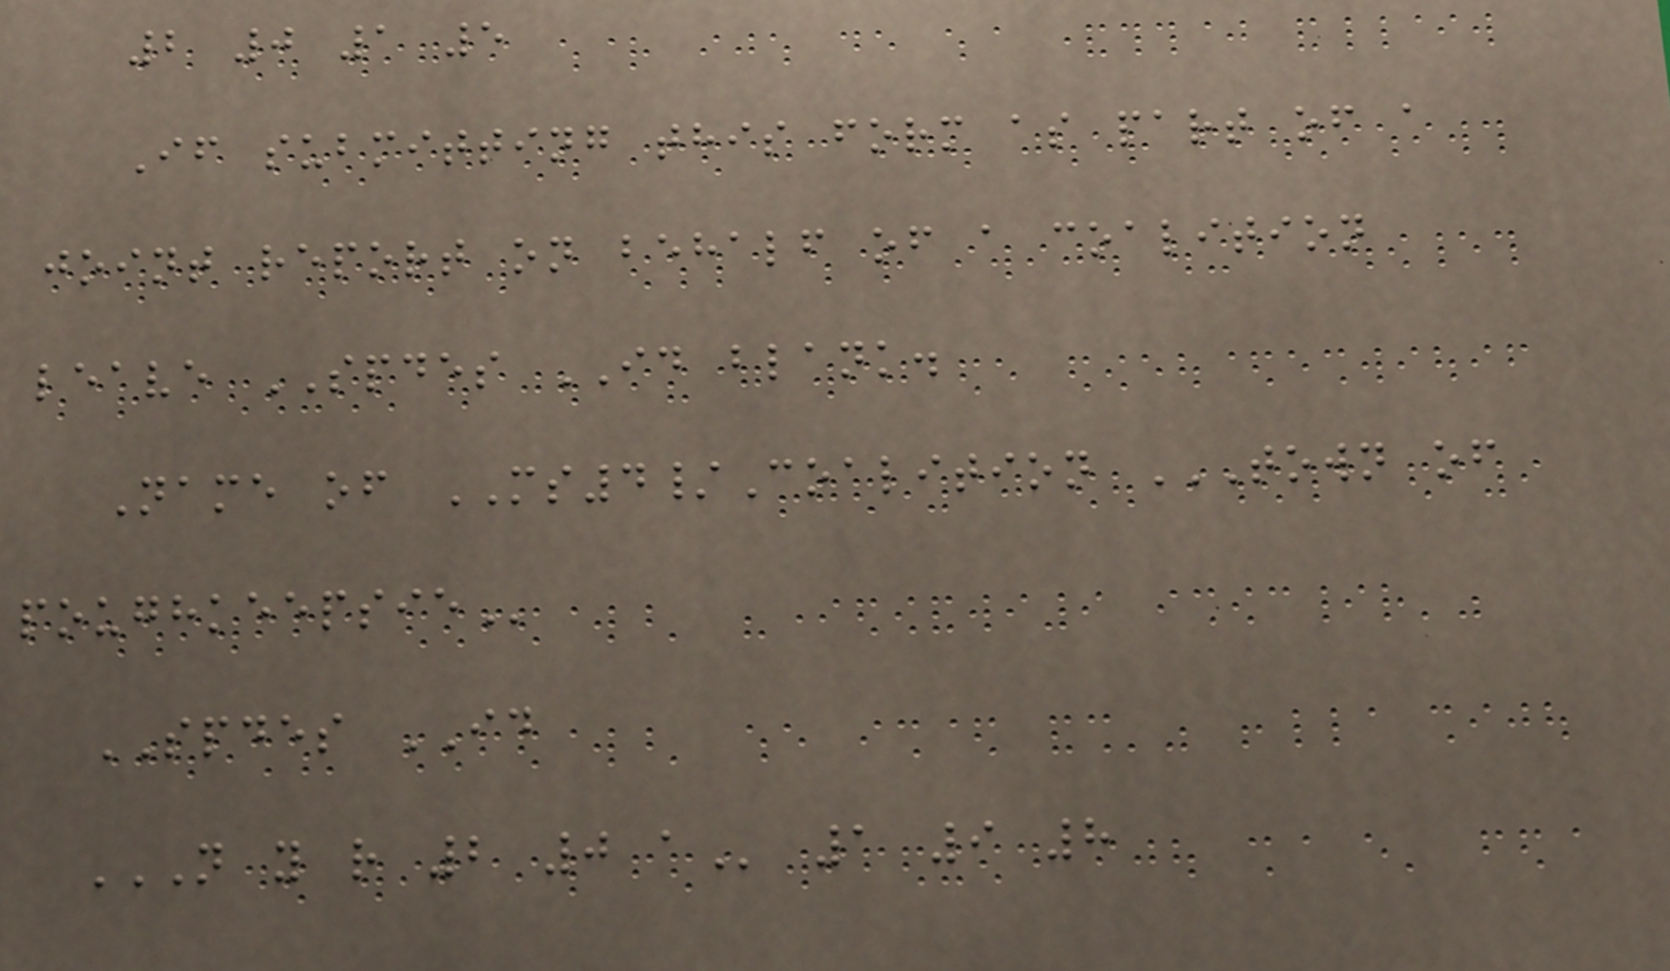2 0 1 5
If submitting this form as part of a
joint report on behalf of a coalition
leave SPDES ID blank.
Name of MS4/Coalition TOWN OF
POUGHKEEPSIE
SPDES ID
N Y R 2 0 A 1 9 8
